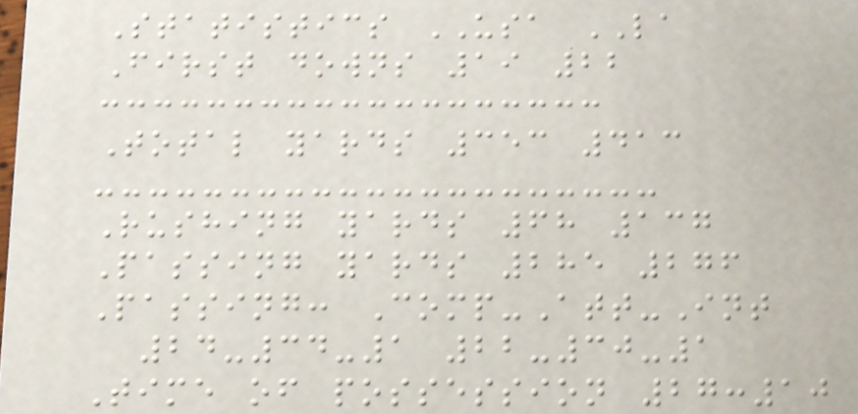Statistics USA LA
First downs 19 22
Total yards 353 413
Rushing yards 68 137
Passing yards 285 276
Passing: Comp-Att-Int
24-34-1 22-30-1
Time of possession 27:10
